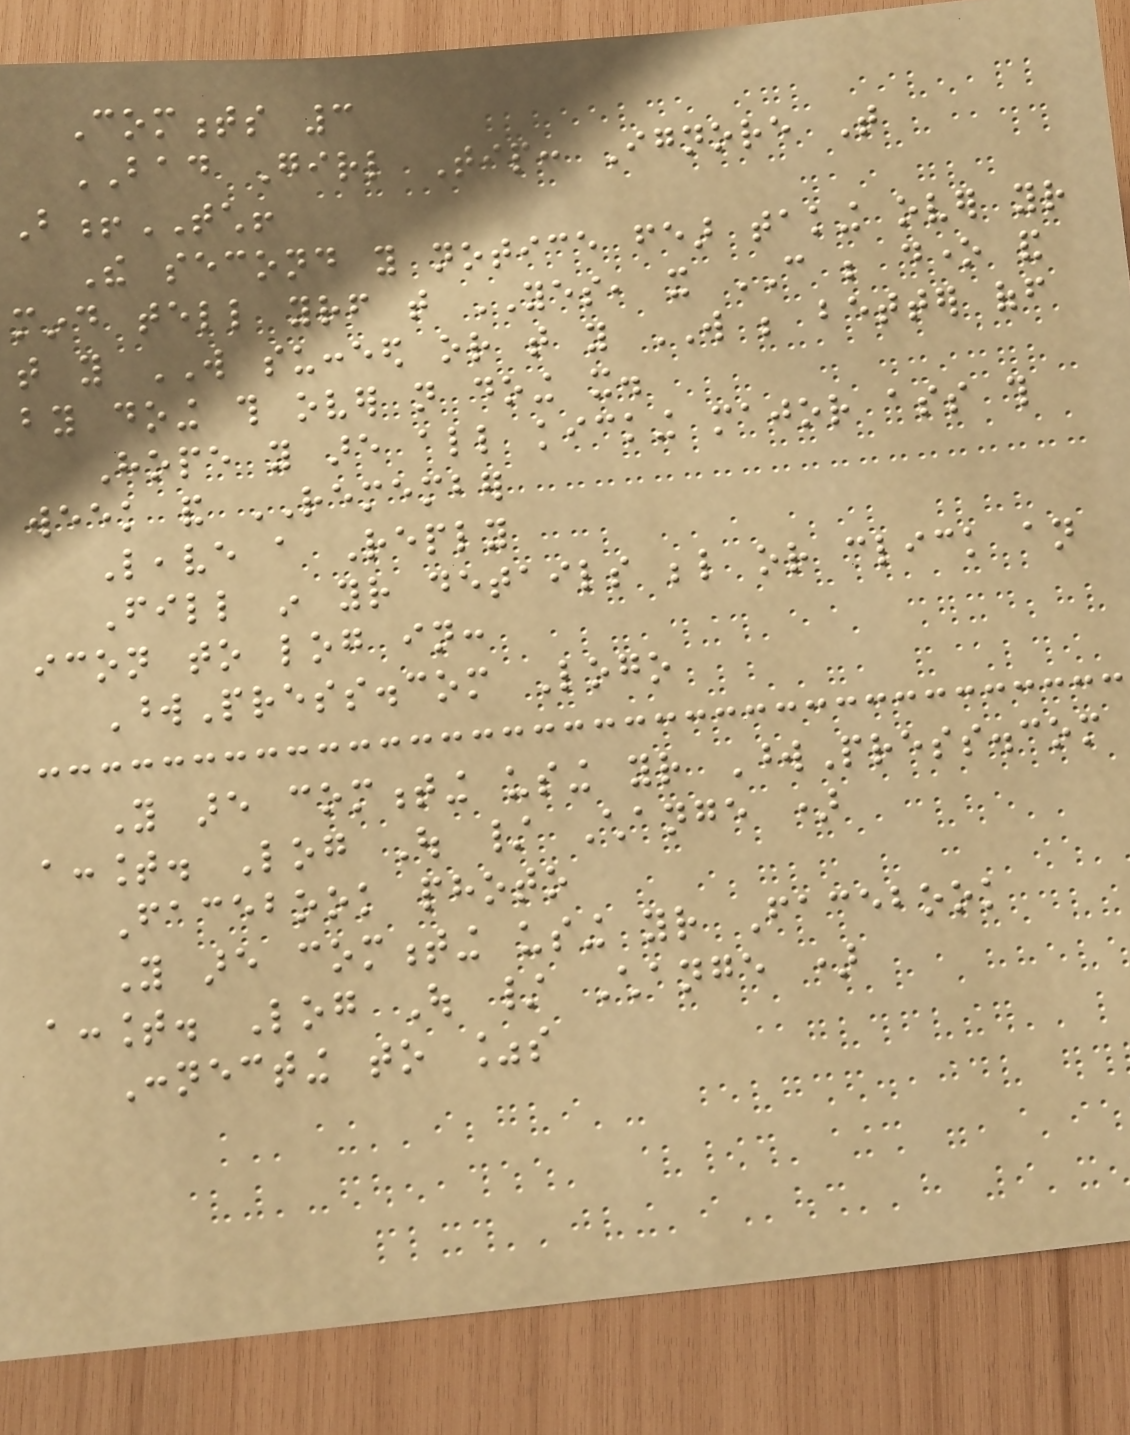Comments 3
BAD Girl Tip: Ignore That
B!TCH!
The second you notice fear taking over your
mind tell yourself that YES, it CAN be done and
that you WILL succeed or that you WILL be better off
by doing this over not doing it.
Hope you are all kicking major ass this
week and REMEMBER
Leave a Reply
Fill in your details below or click an
icon to log in:
WordPress.com Logo
You are commenting using your WordPress.com
account. Log Out / Change )
Facebook photo
You are commenting using your Facebook
account. Log Out / Change )
Connecting to %s
